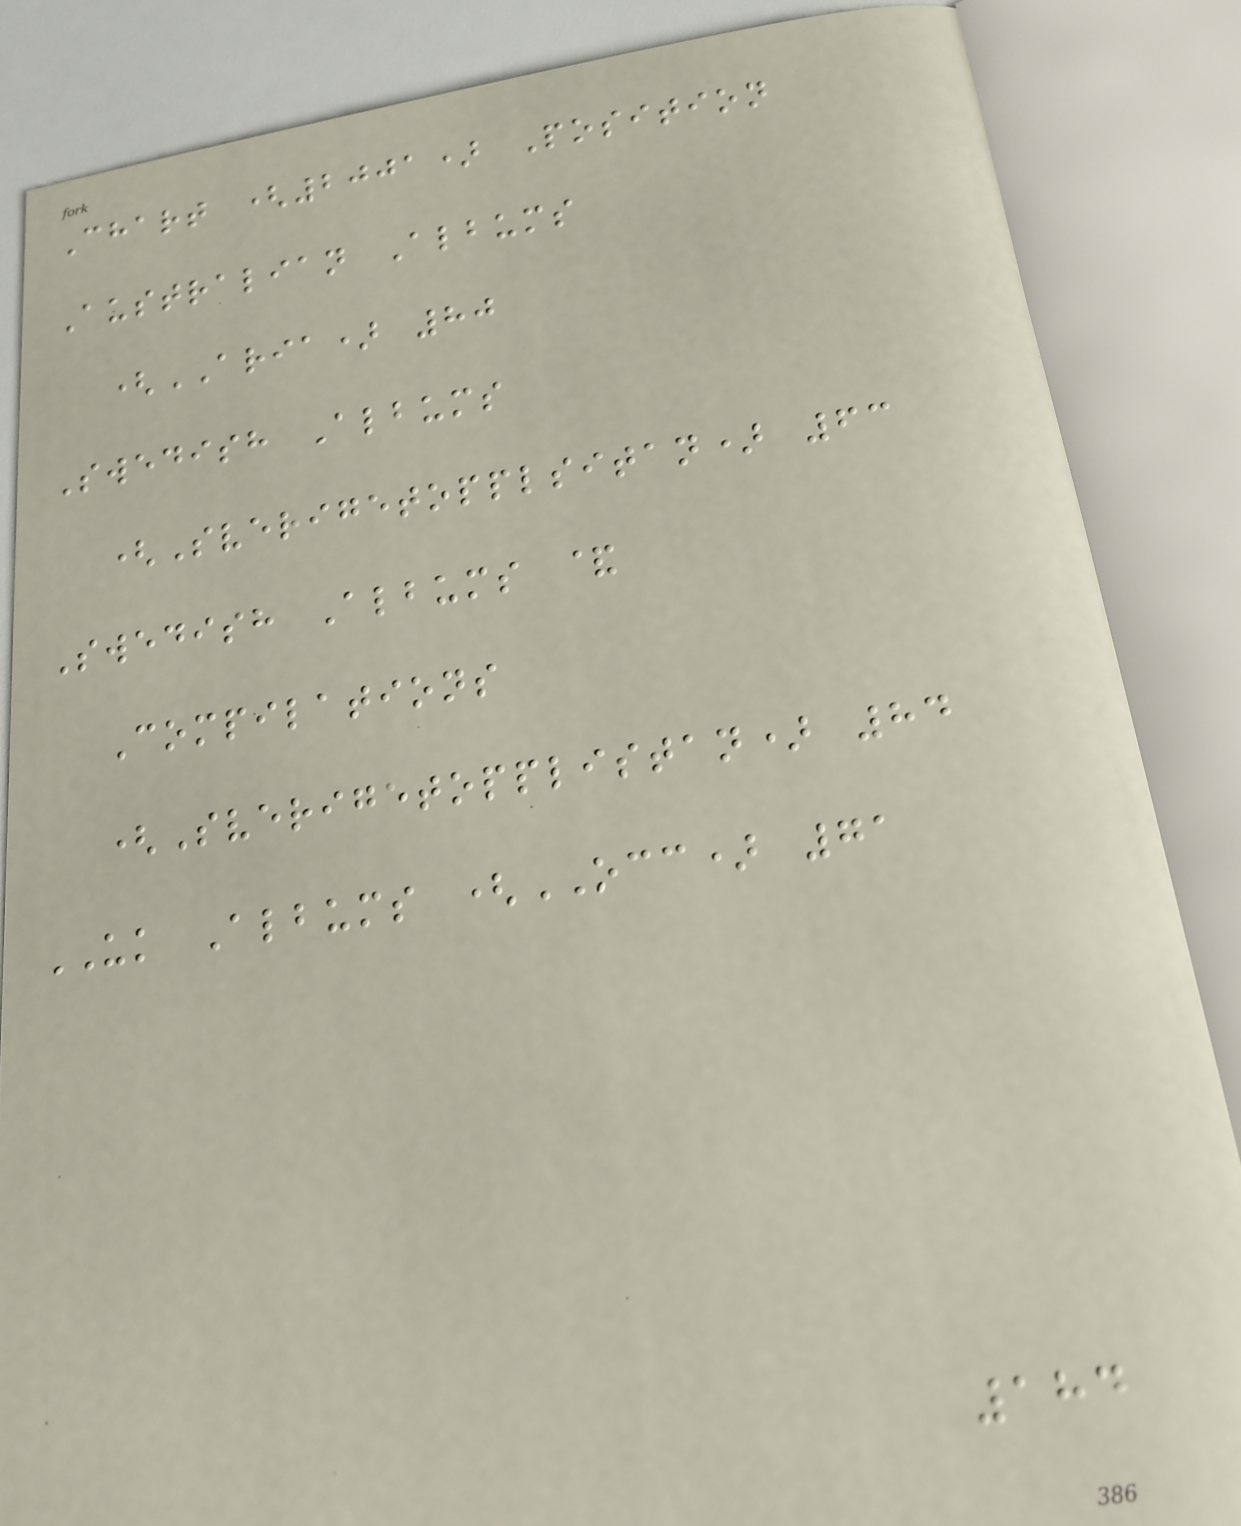Chart (2001) Position
Australian Albums
(ARIA) 80
Swedish Albums
(Sverigetopplsitan) 63
Swedish Albums &
Compilations
(Sverigetopplistan) 84
UK Albums (OCC) 71
184
